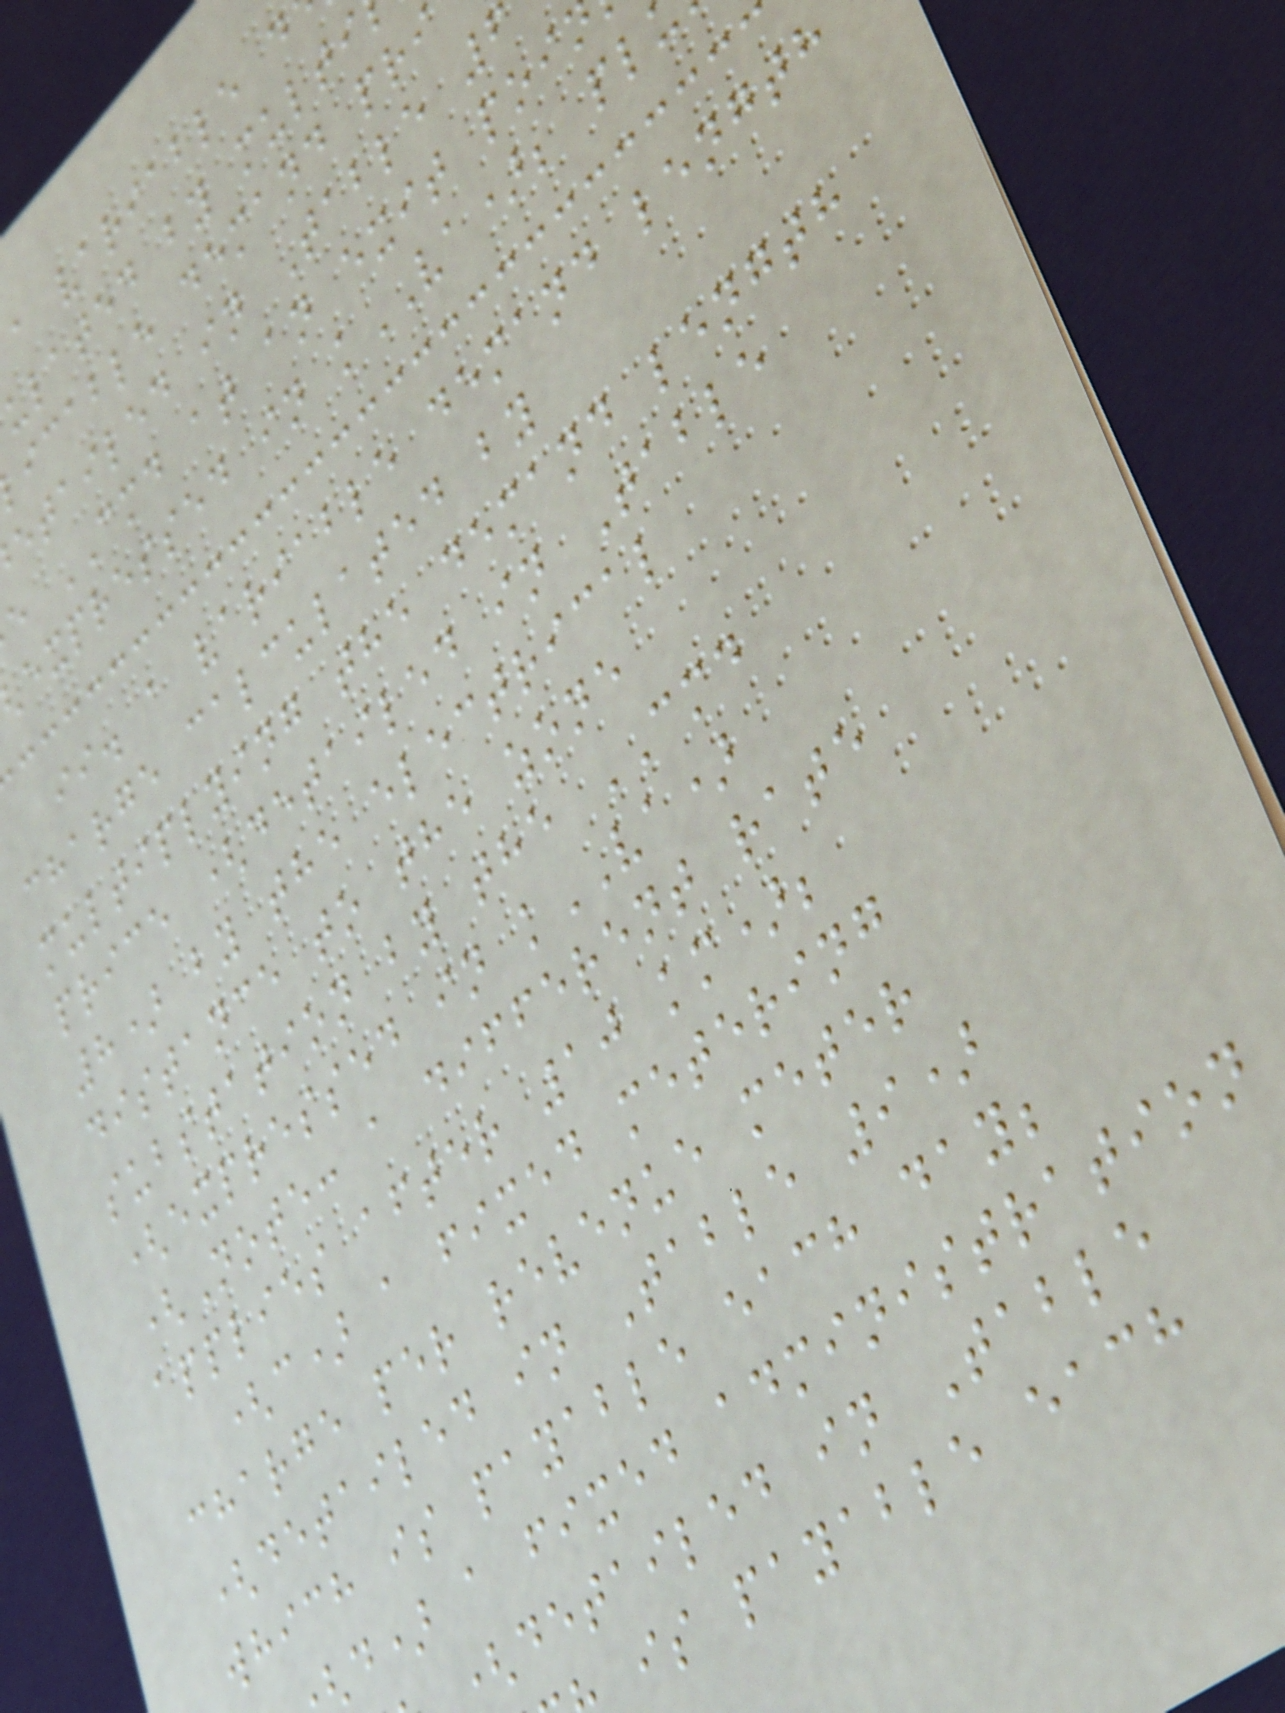a variable d
ulated by multi
icable demand pri
etailed in Table 6
e CMD at an exit poi
expressed in kVA); pl
ii. a variable demand length
charge calculated by
multiplying the demand length
price (detailed in Table
8) by the electrical
distance to the zone
substation by the CMD
(expressed in kVA)
(Note: a different rate
applies after 10 km);
(c) a fixed metering
charge per revenue meter
(detailed in Table 9)
which is payable each day;
d) a fixed administration
(detailed in Table
is payable each
